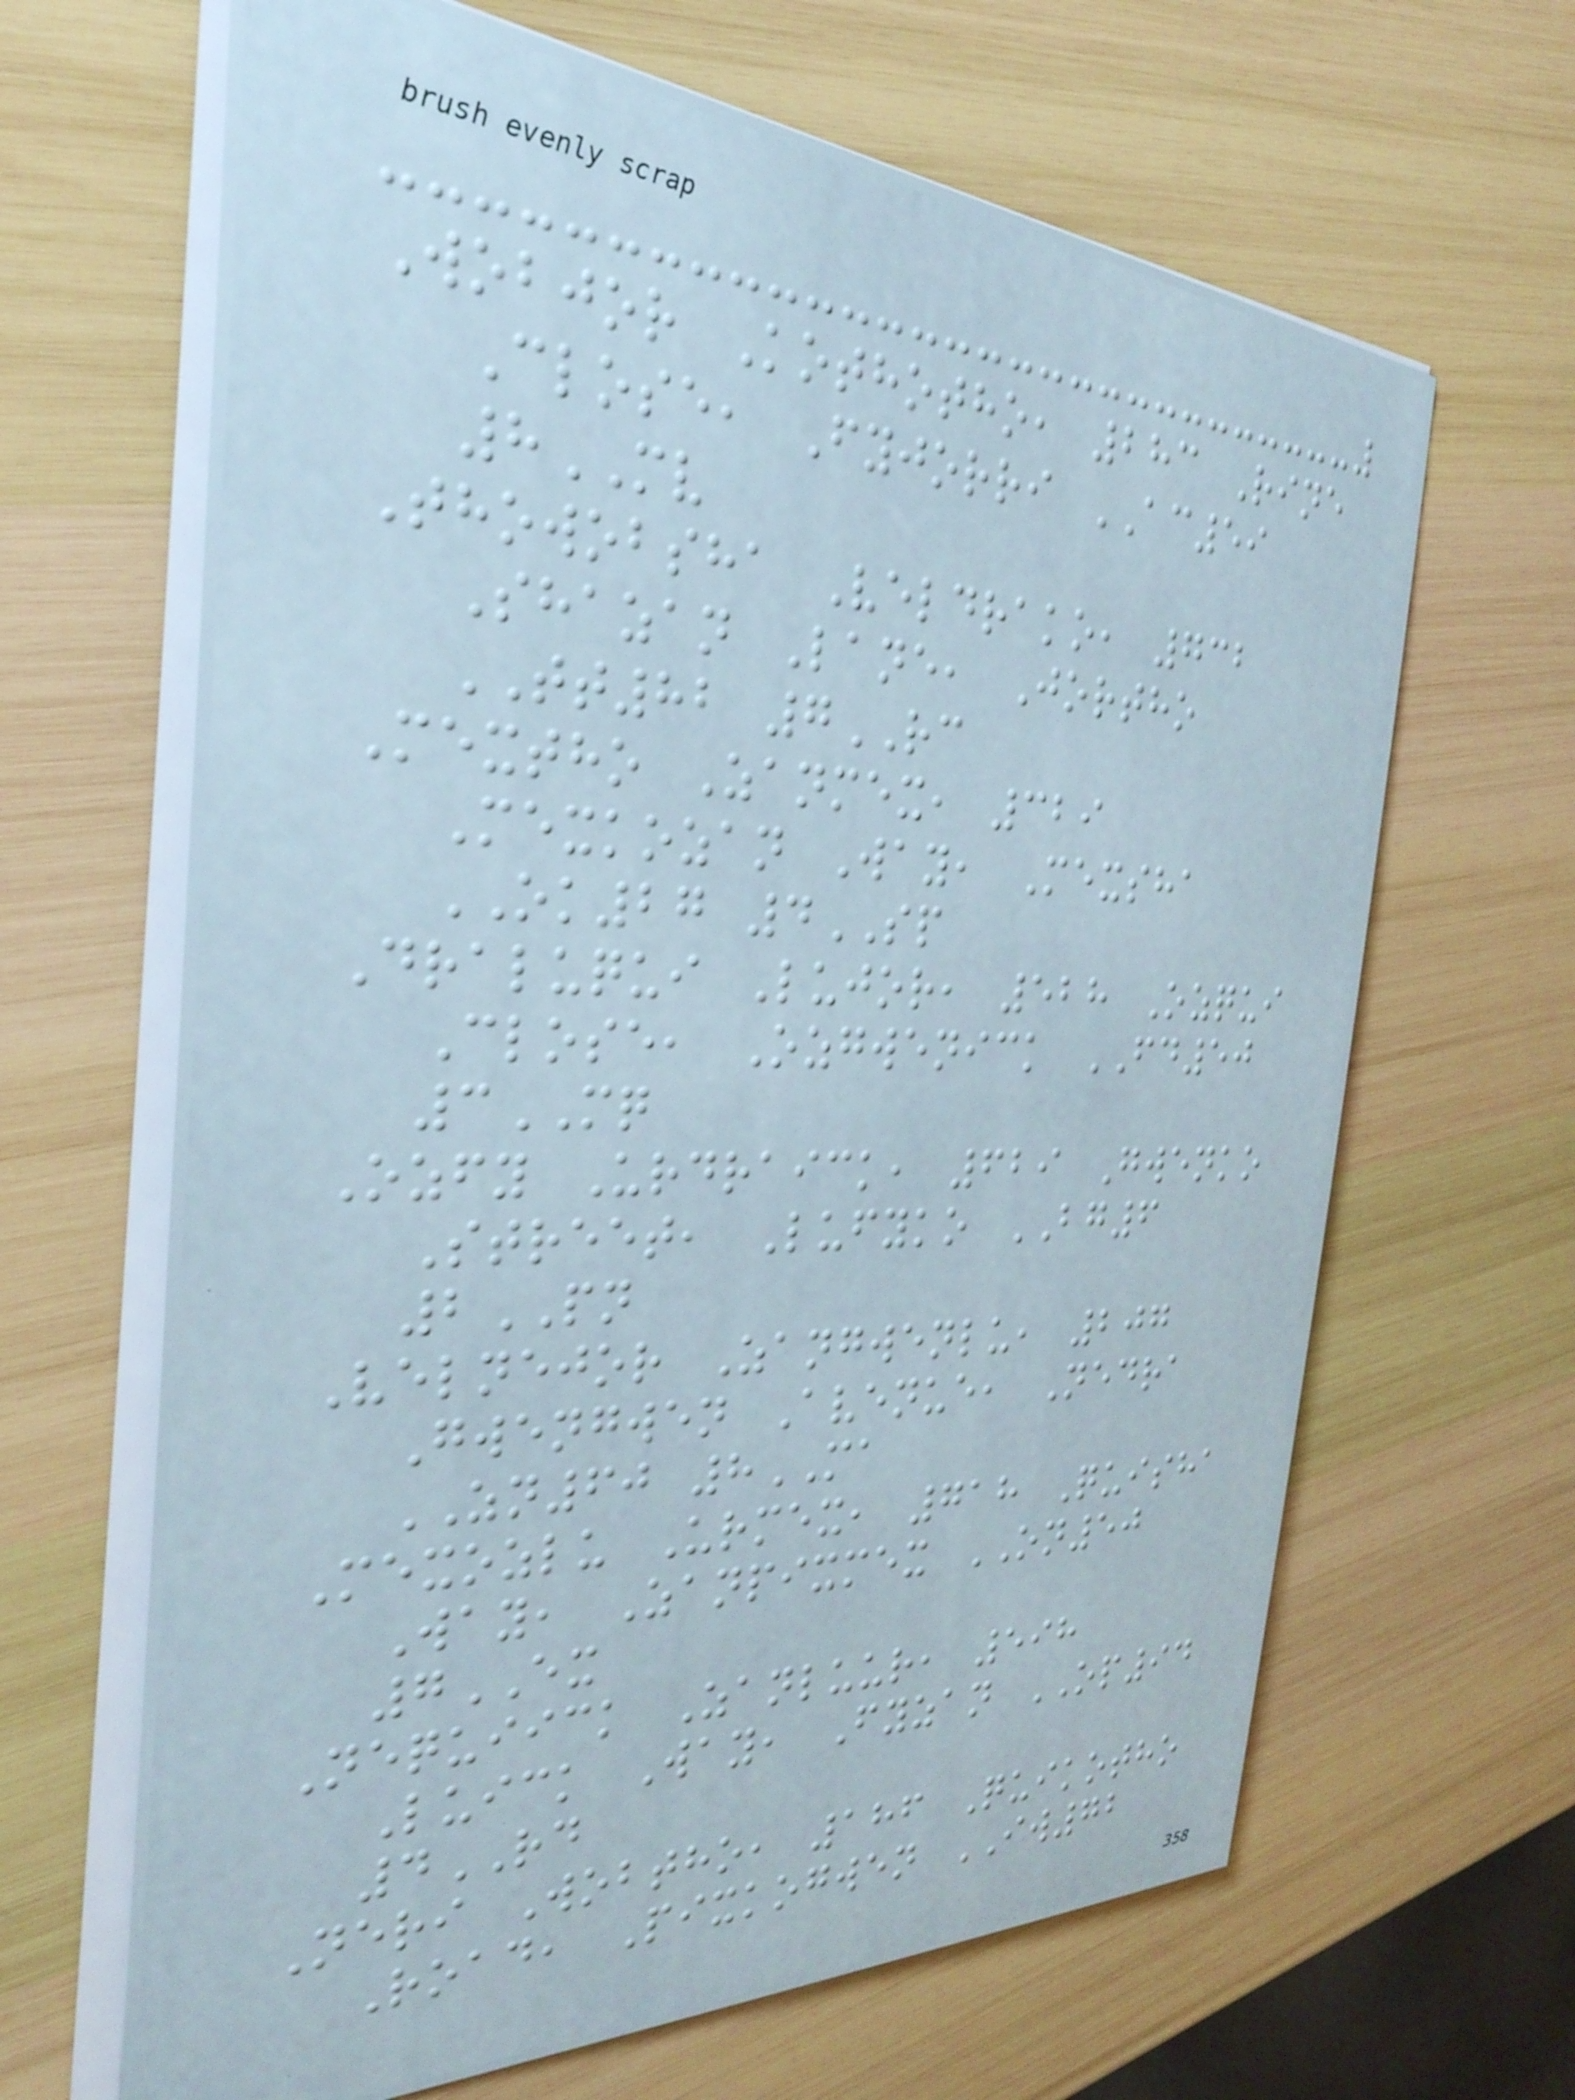Wobjor Kothotho, 283 Rine
Close, Fyjorri AC59
8MV
Thowobsha Veldrako, 732
Shazan Lane, Jortho
TT82 7RC
Mextho Zanmex, 329
Mexkozan Way, Mexsha
OK27 4SP
Draluqui Lujor, 528 Ozqui
Close, Ozgwenick FD50
3MQ
Ozfy Urdraick, 629 Gwenko
Street, Lufyko BG6
2PN
Velnejor Zangwenlu, 207
Gwengwen Avenue, Nedra
ZN60 8MA
Mexozlu Urmex, 718 Quisha
Way, Zanpixmex ON50
7EX
Nequiick Zanluur, 598
Luick Way, Fyzan OP94
4RD
Neri Wobtho, 186 Quikotho
Road, Pixkogwen IW72
